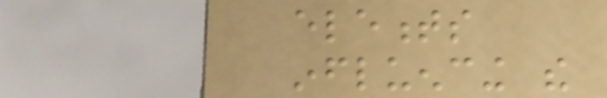elements
influencing the
